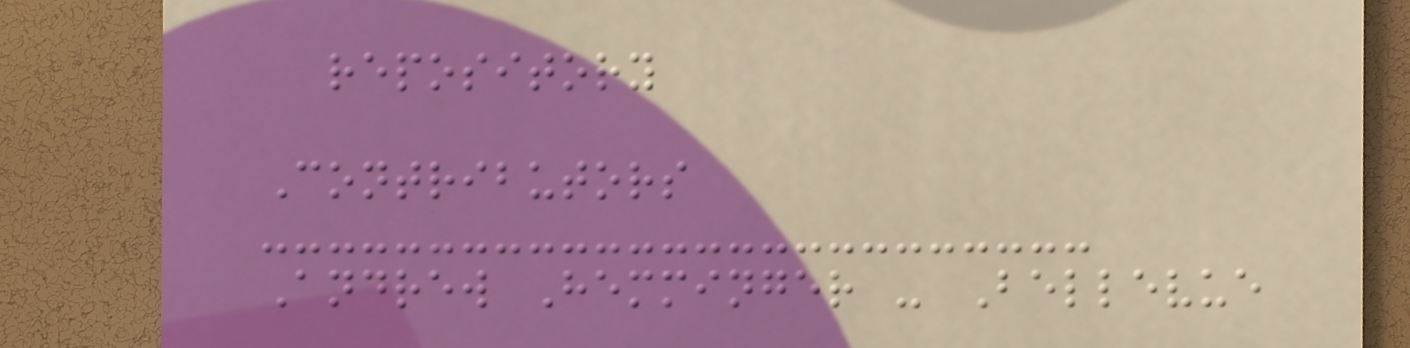repository
Contributors
Andrew Hemminger - Bellevue
